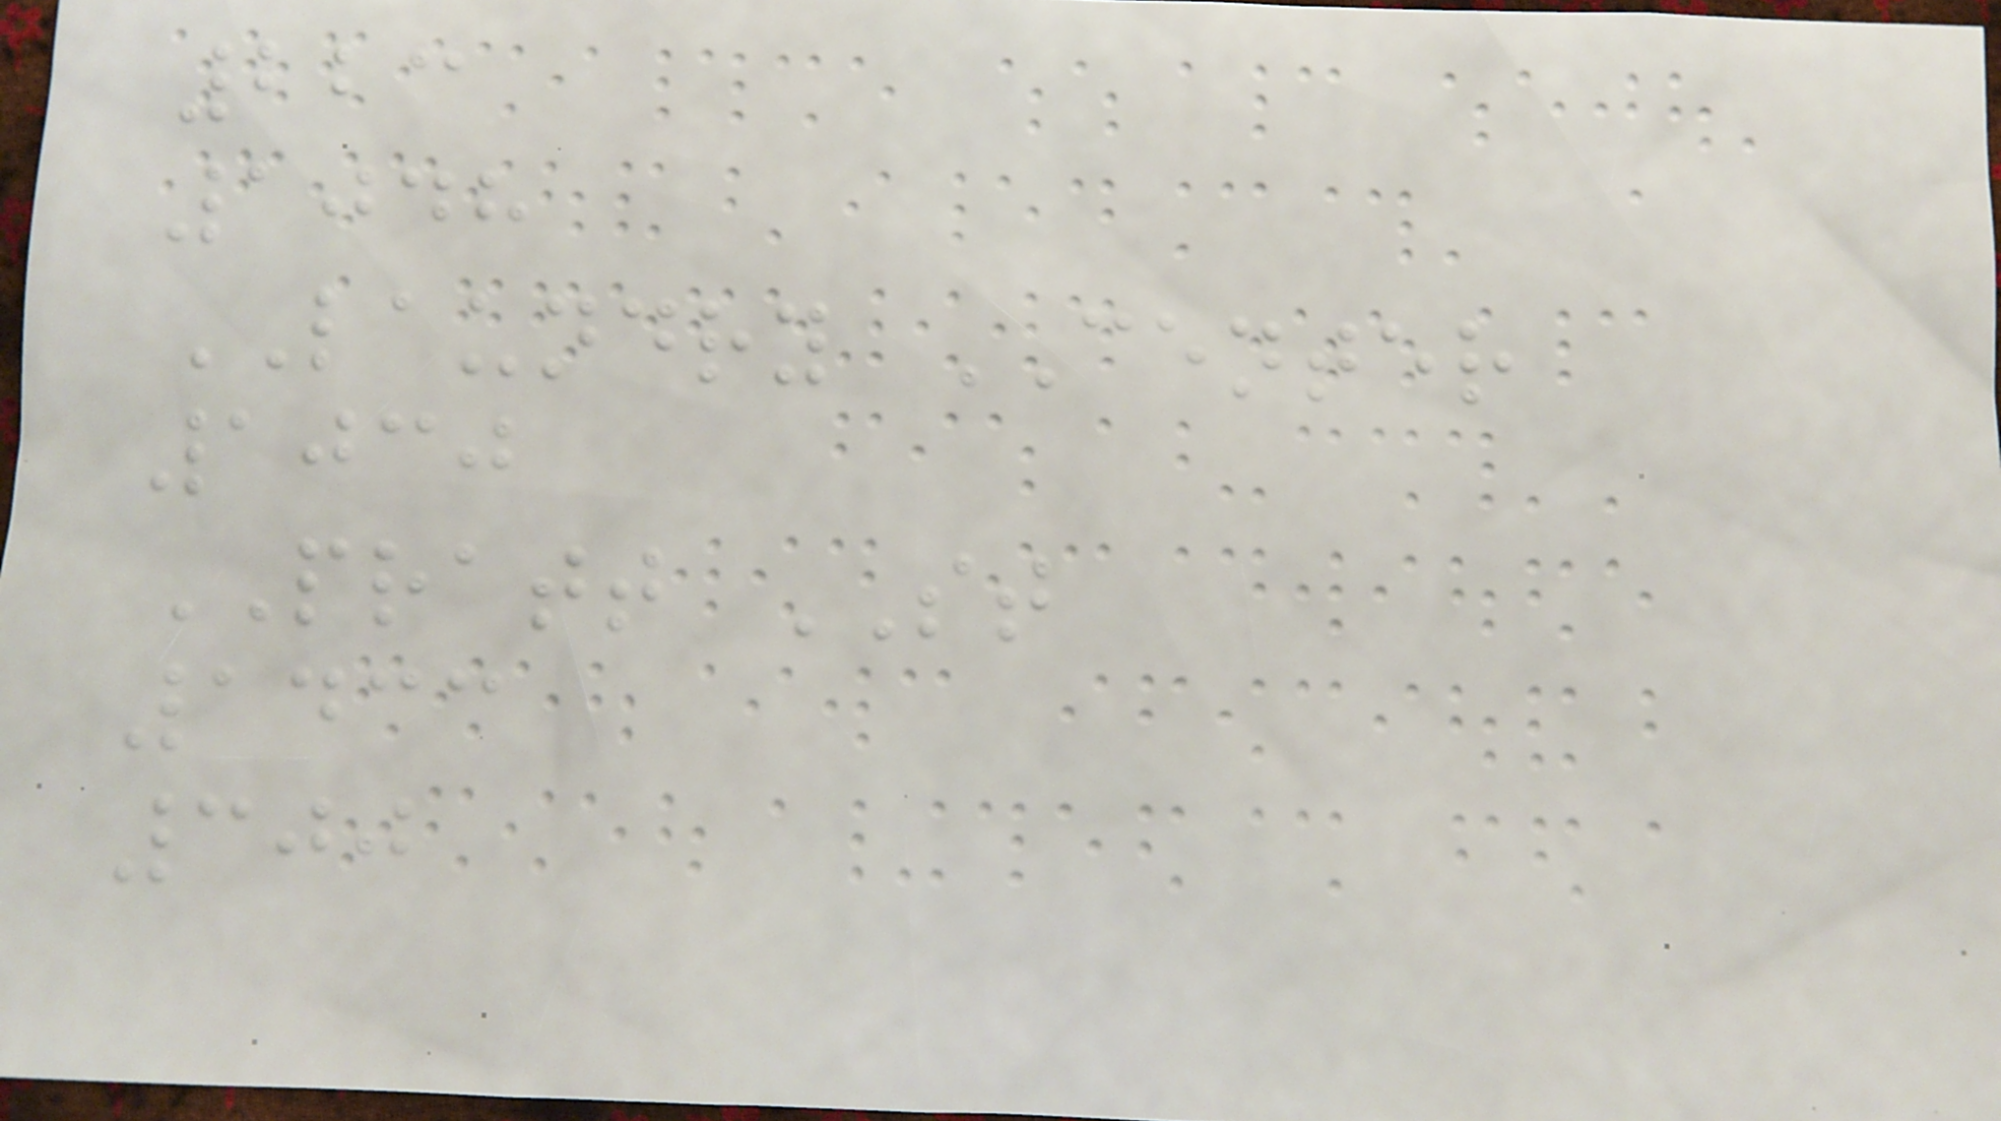223
1048
LAUNDRY CENTER
1030
PRATT ST
1433
300
